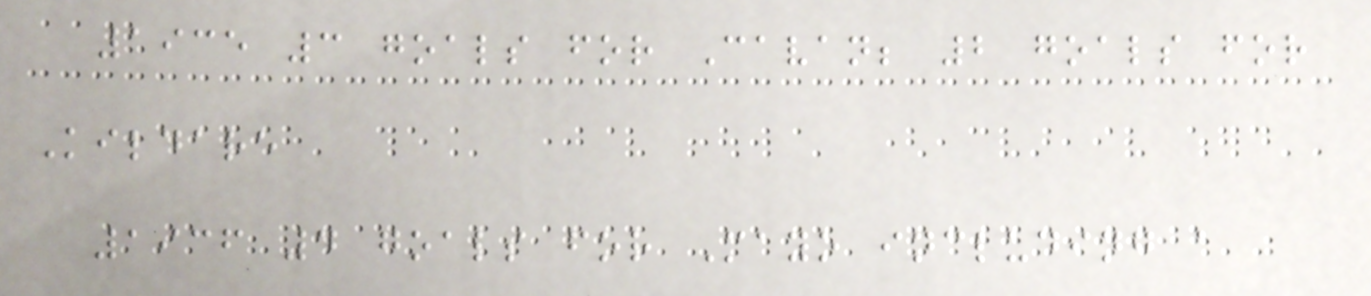1935 3 goals for Cavan; 2 goals for
Kildare
1936 4 goals for Mayo including a
